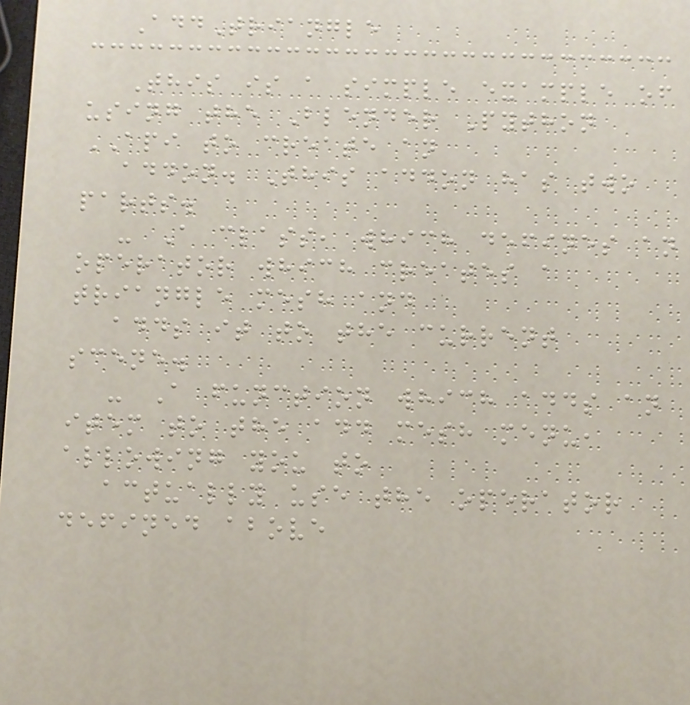AddTriangle
This is a simple example of
using the Blender Python
API to create an
addon. This addon has two
parts.
- A class, which defines an
operator which creates a
triangle mesh and
adds it to the current
scene.
- A function which adds an
item to the add mesh menu,
allowing you to
actually use the operator
defined above
